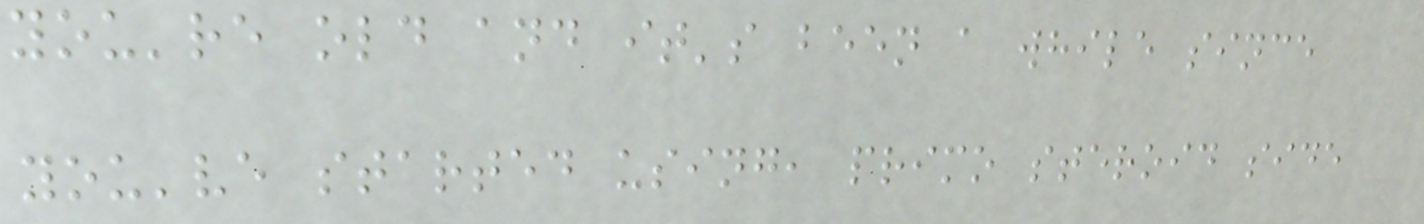you're old and it's been a while since
you've started using, primo steroid side
